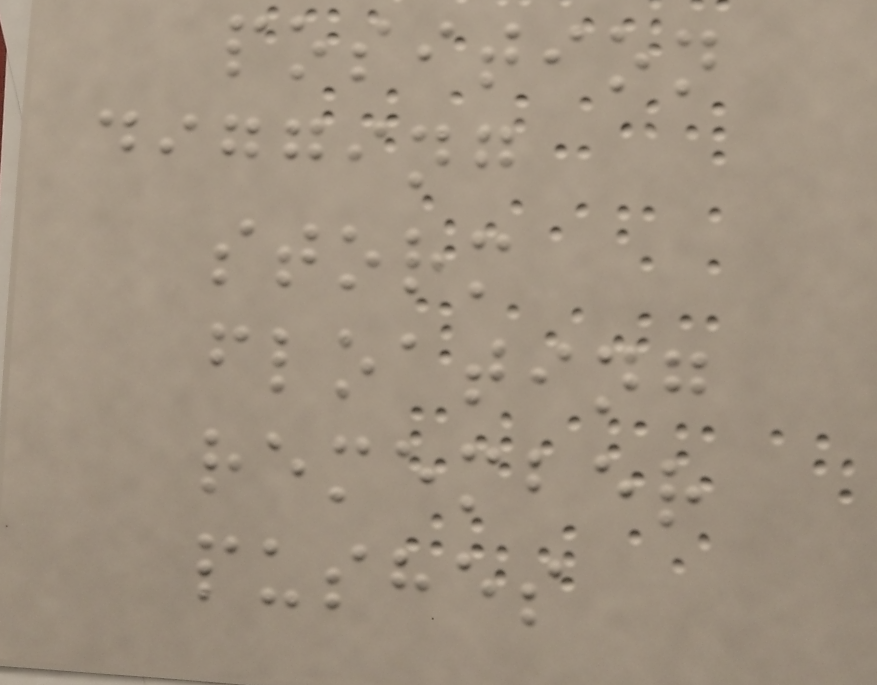position
digging
storm
floating
remember
pushes
